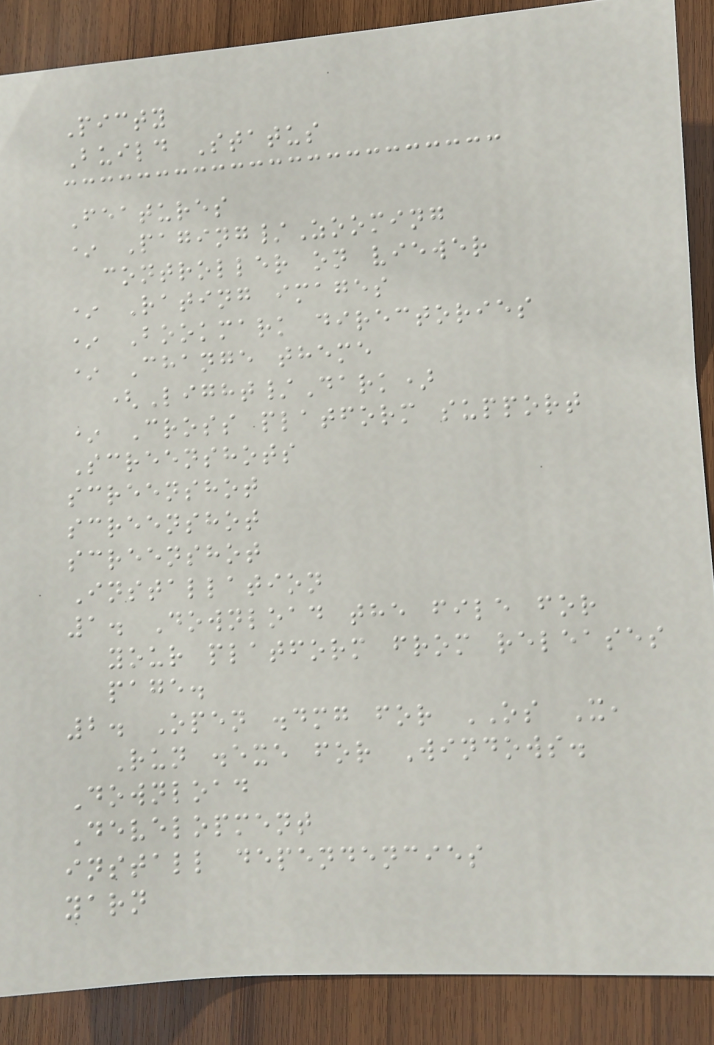Picty
Build Status
Features
* Paging/Zooming
controller on viewer
* Rating images
* Bookmark directories
* Change theme
(Light/Dark)
* Cross platform support
Screenshots
screenshot
screenshot
screenshot
Installation
1. Download the file for
your platform from releases
page.
2. Open .dmg for OS X,
Run .exe for Windows.
Download
Development
install dependencies
yarn
